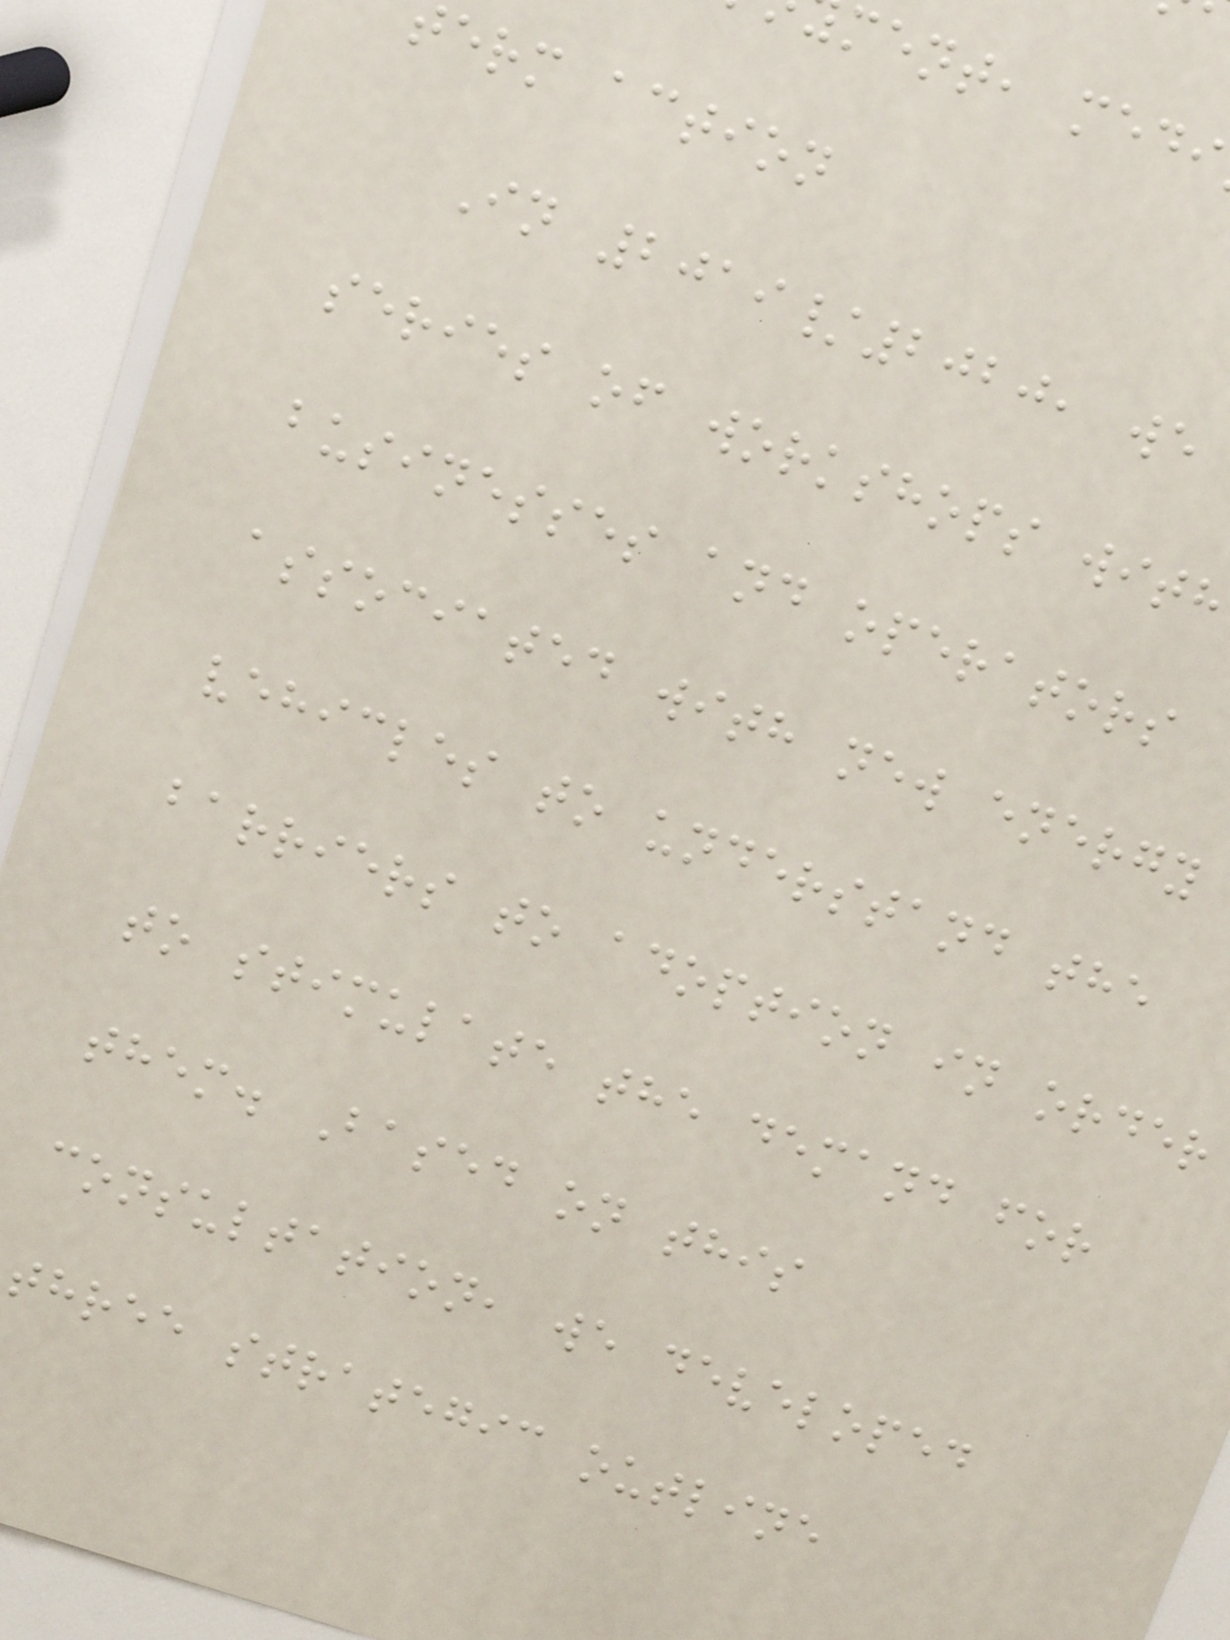ment, medi
erm action
In 2019/2020, we
series of workshops with
businesses and operators
associated with new energy
vehicles to understand the
barriers to adoption in order
to stimulate the demand for
them. Based on this
consultation, we developed
three strategic outline
